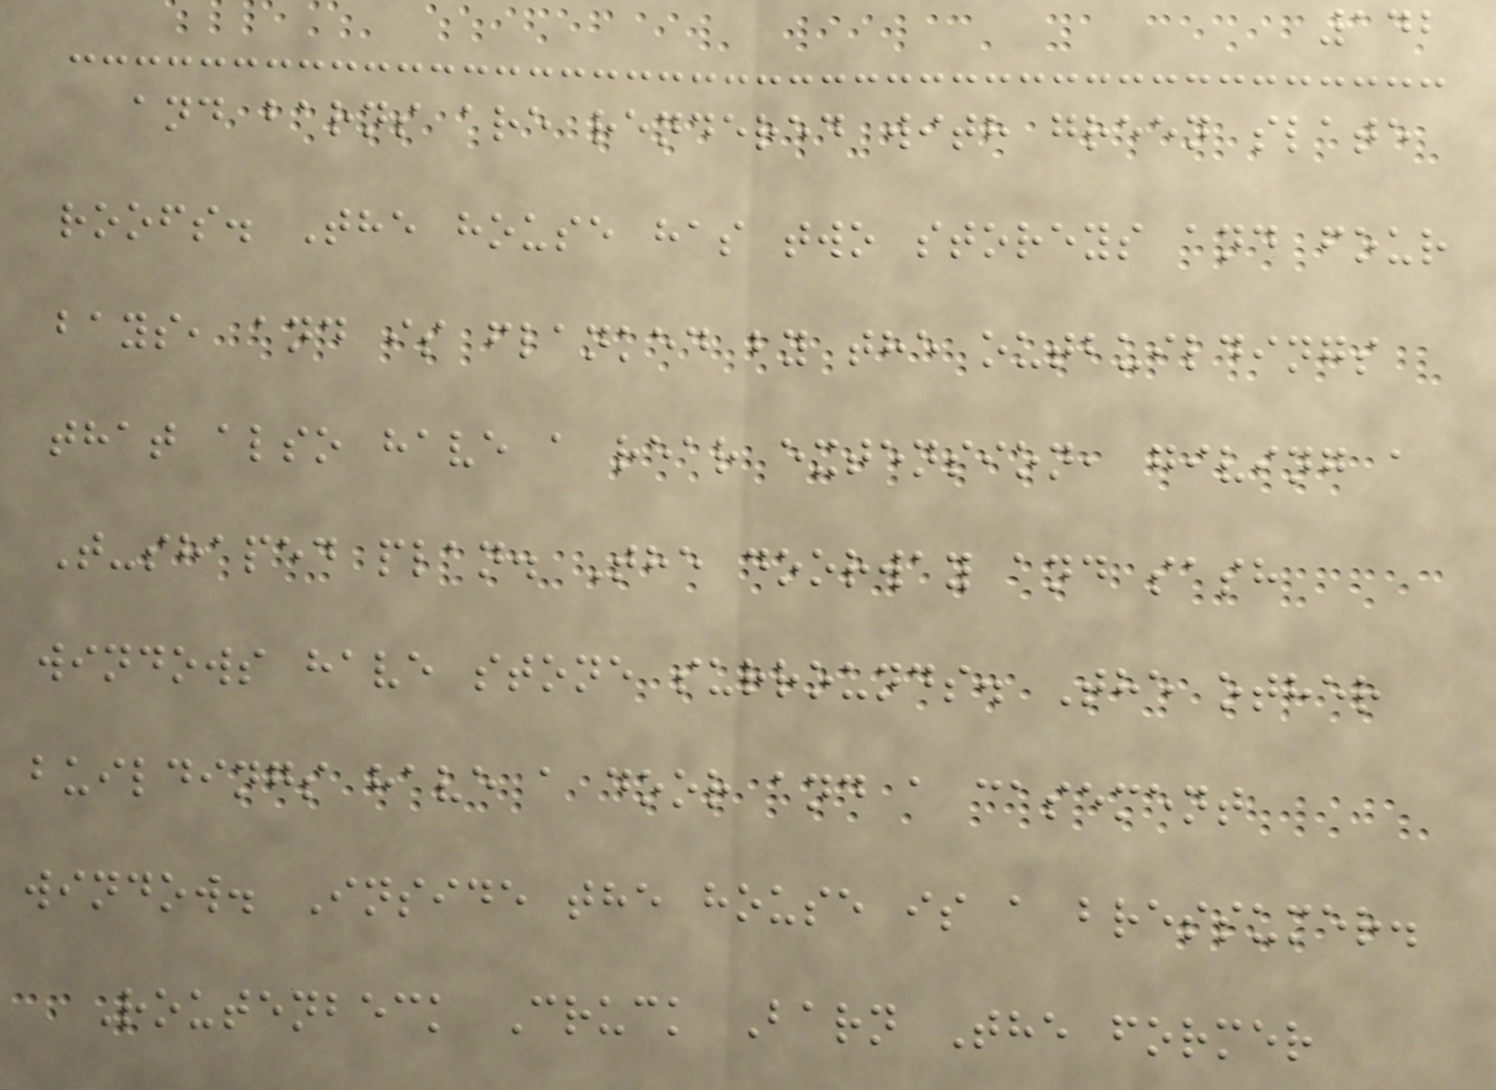142
and barns are rendered with green slate
roofs. The house has two storeys and four
bays, and is flanked by the outbuildings
that also have a rear extension, giving a
T-shaped plan. The doorway and sash
windows have stone surrounds. The other
buildings have a door and a casement
window. Inside the house is a bressumer.
Routenbeck Cruck Barn The former
